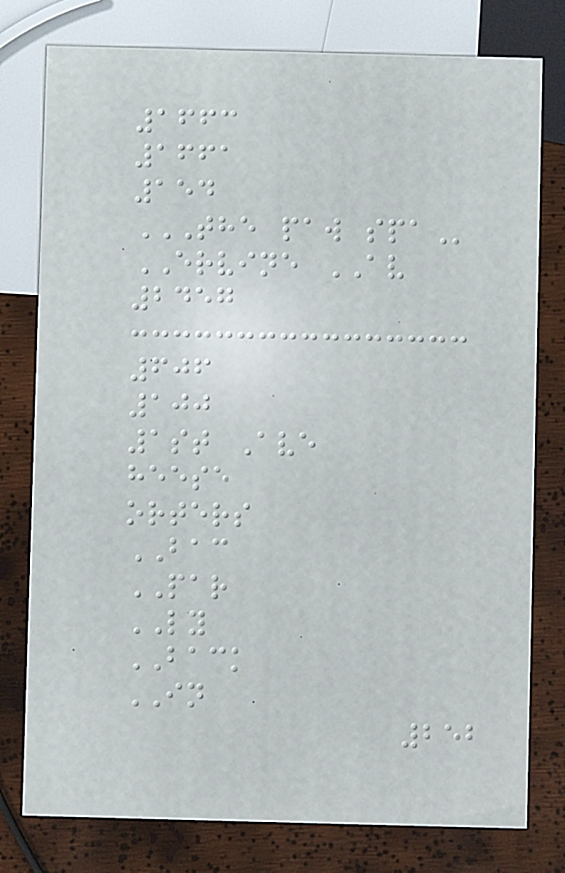1663
1661
154
THE PAW SPA
ERVINE AV
2457
606
100
1st Ave
heese
orters
BAC
PAR
LY
BACK
IN
252
